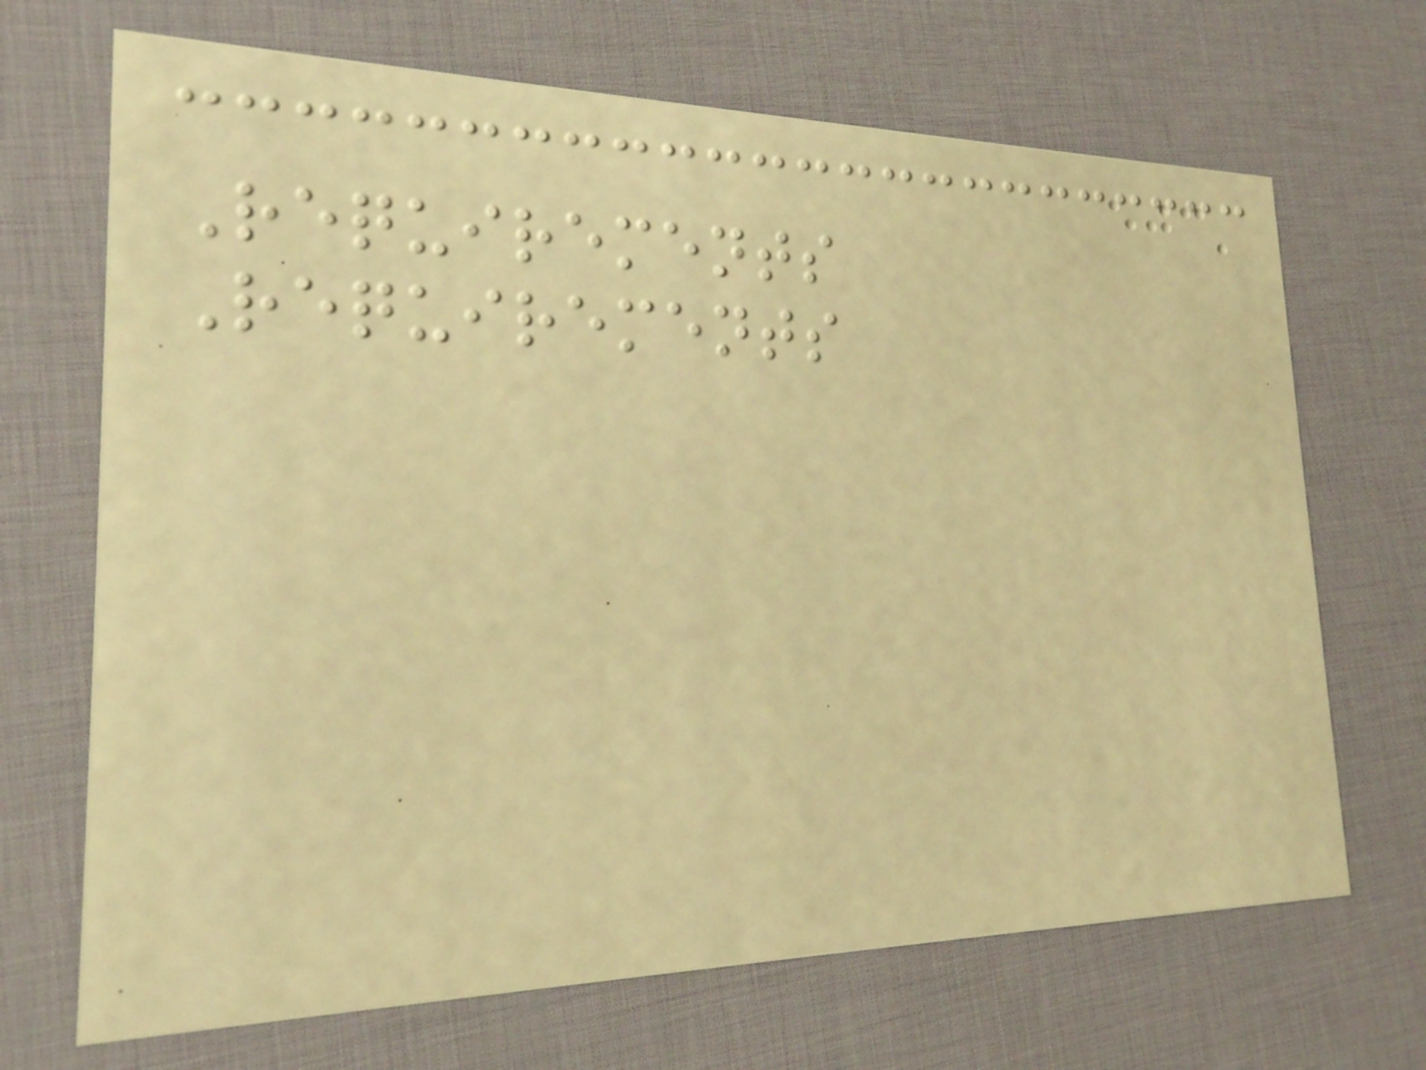Requirements
Requirements
